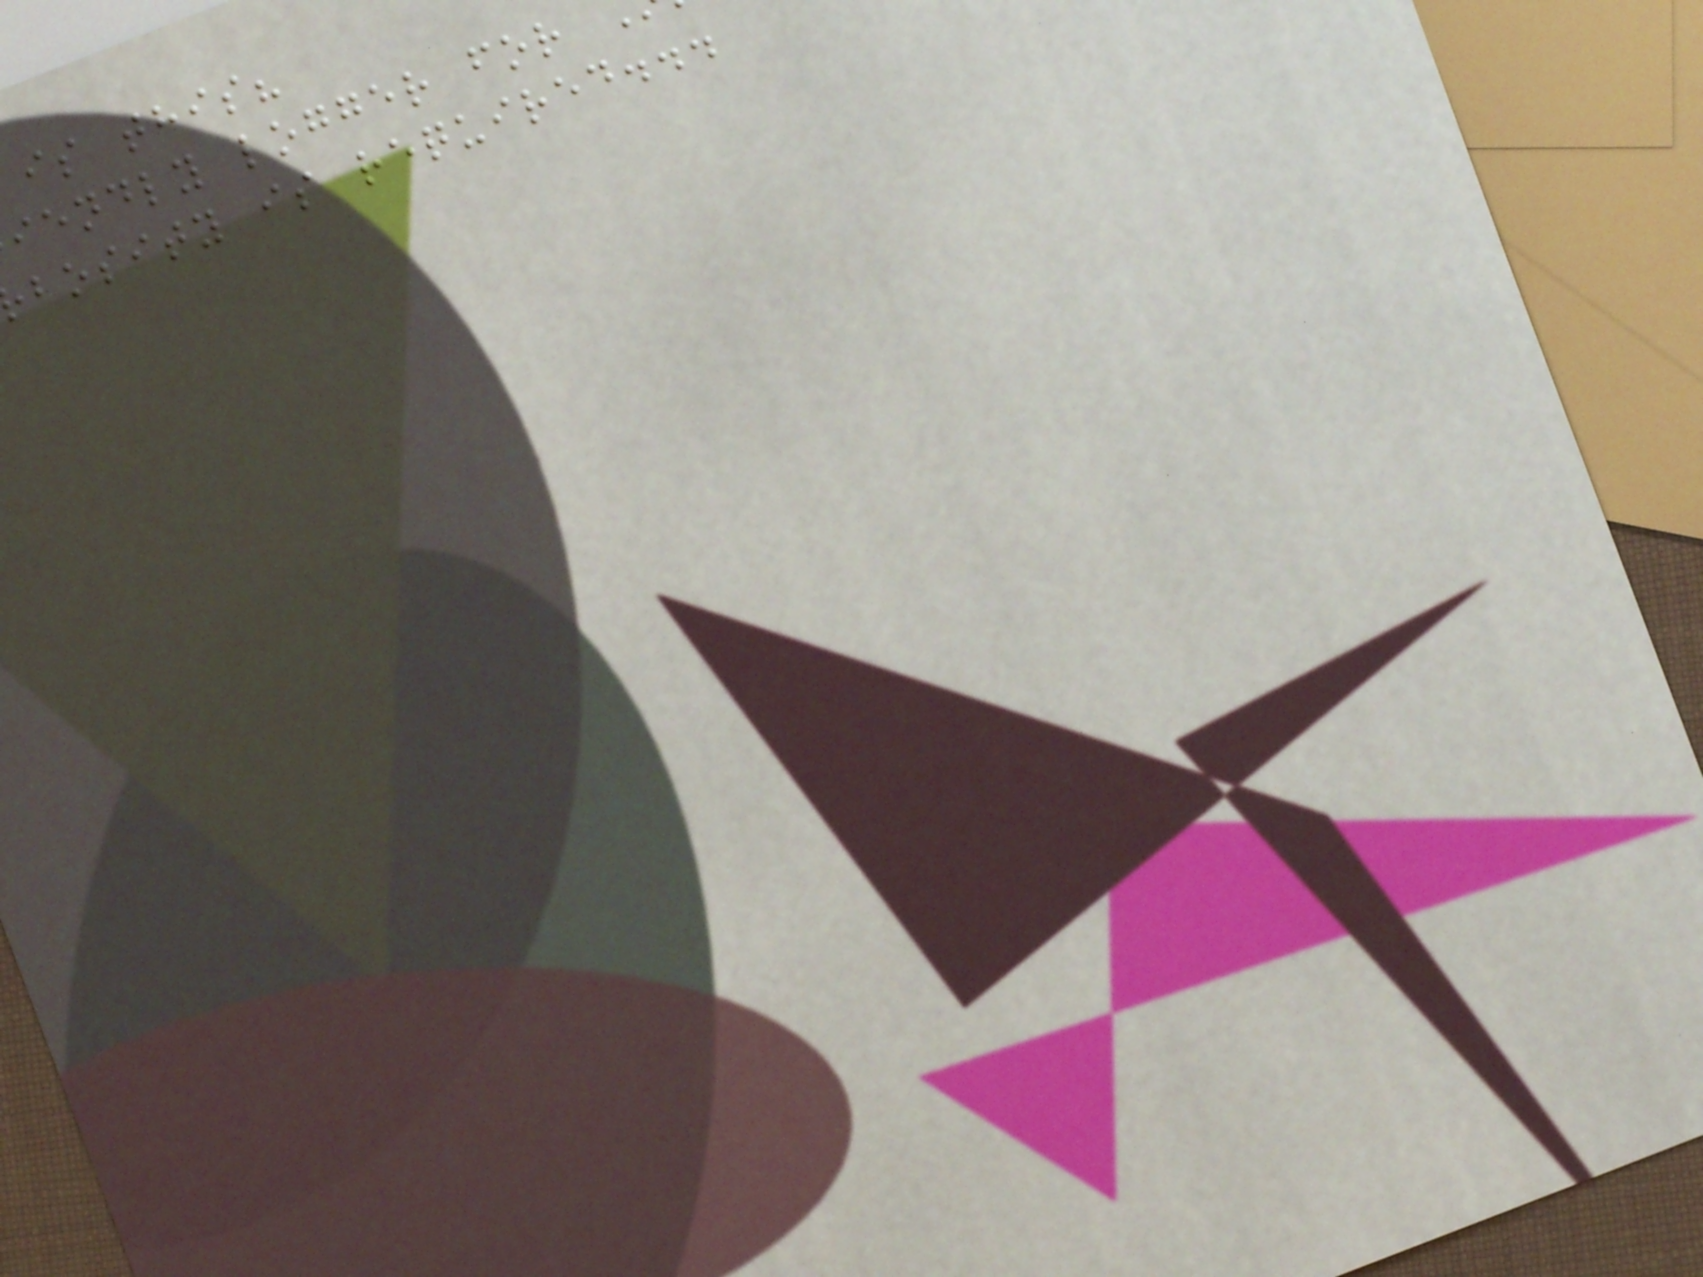is this?
iendly logger for
bosity is required...
